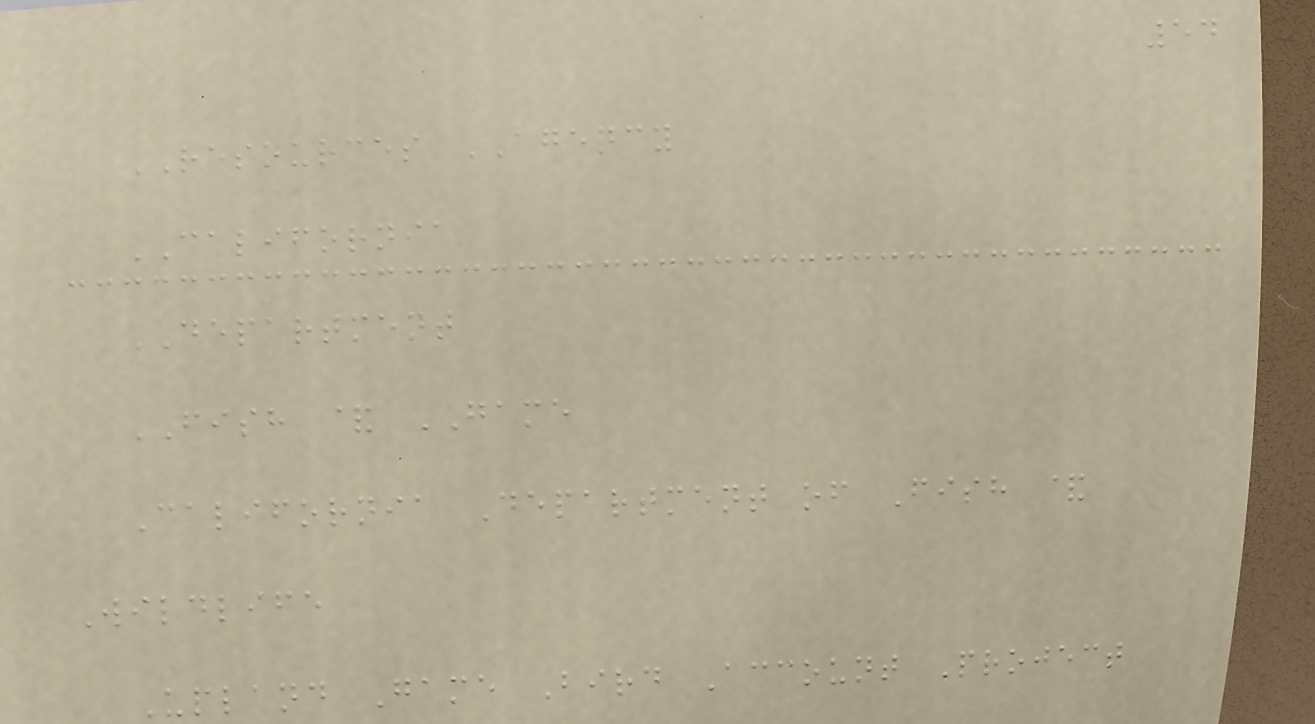54
RESOURCES AGENCY
CALIFORNIA
DEPARTMENT
FISH & GAME
California Department of Fish &
Wildlife
Upland Game Bird Account Project
